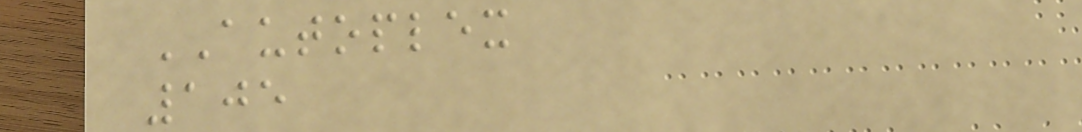AUTOPLEX
105
